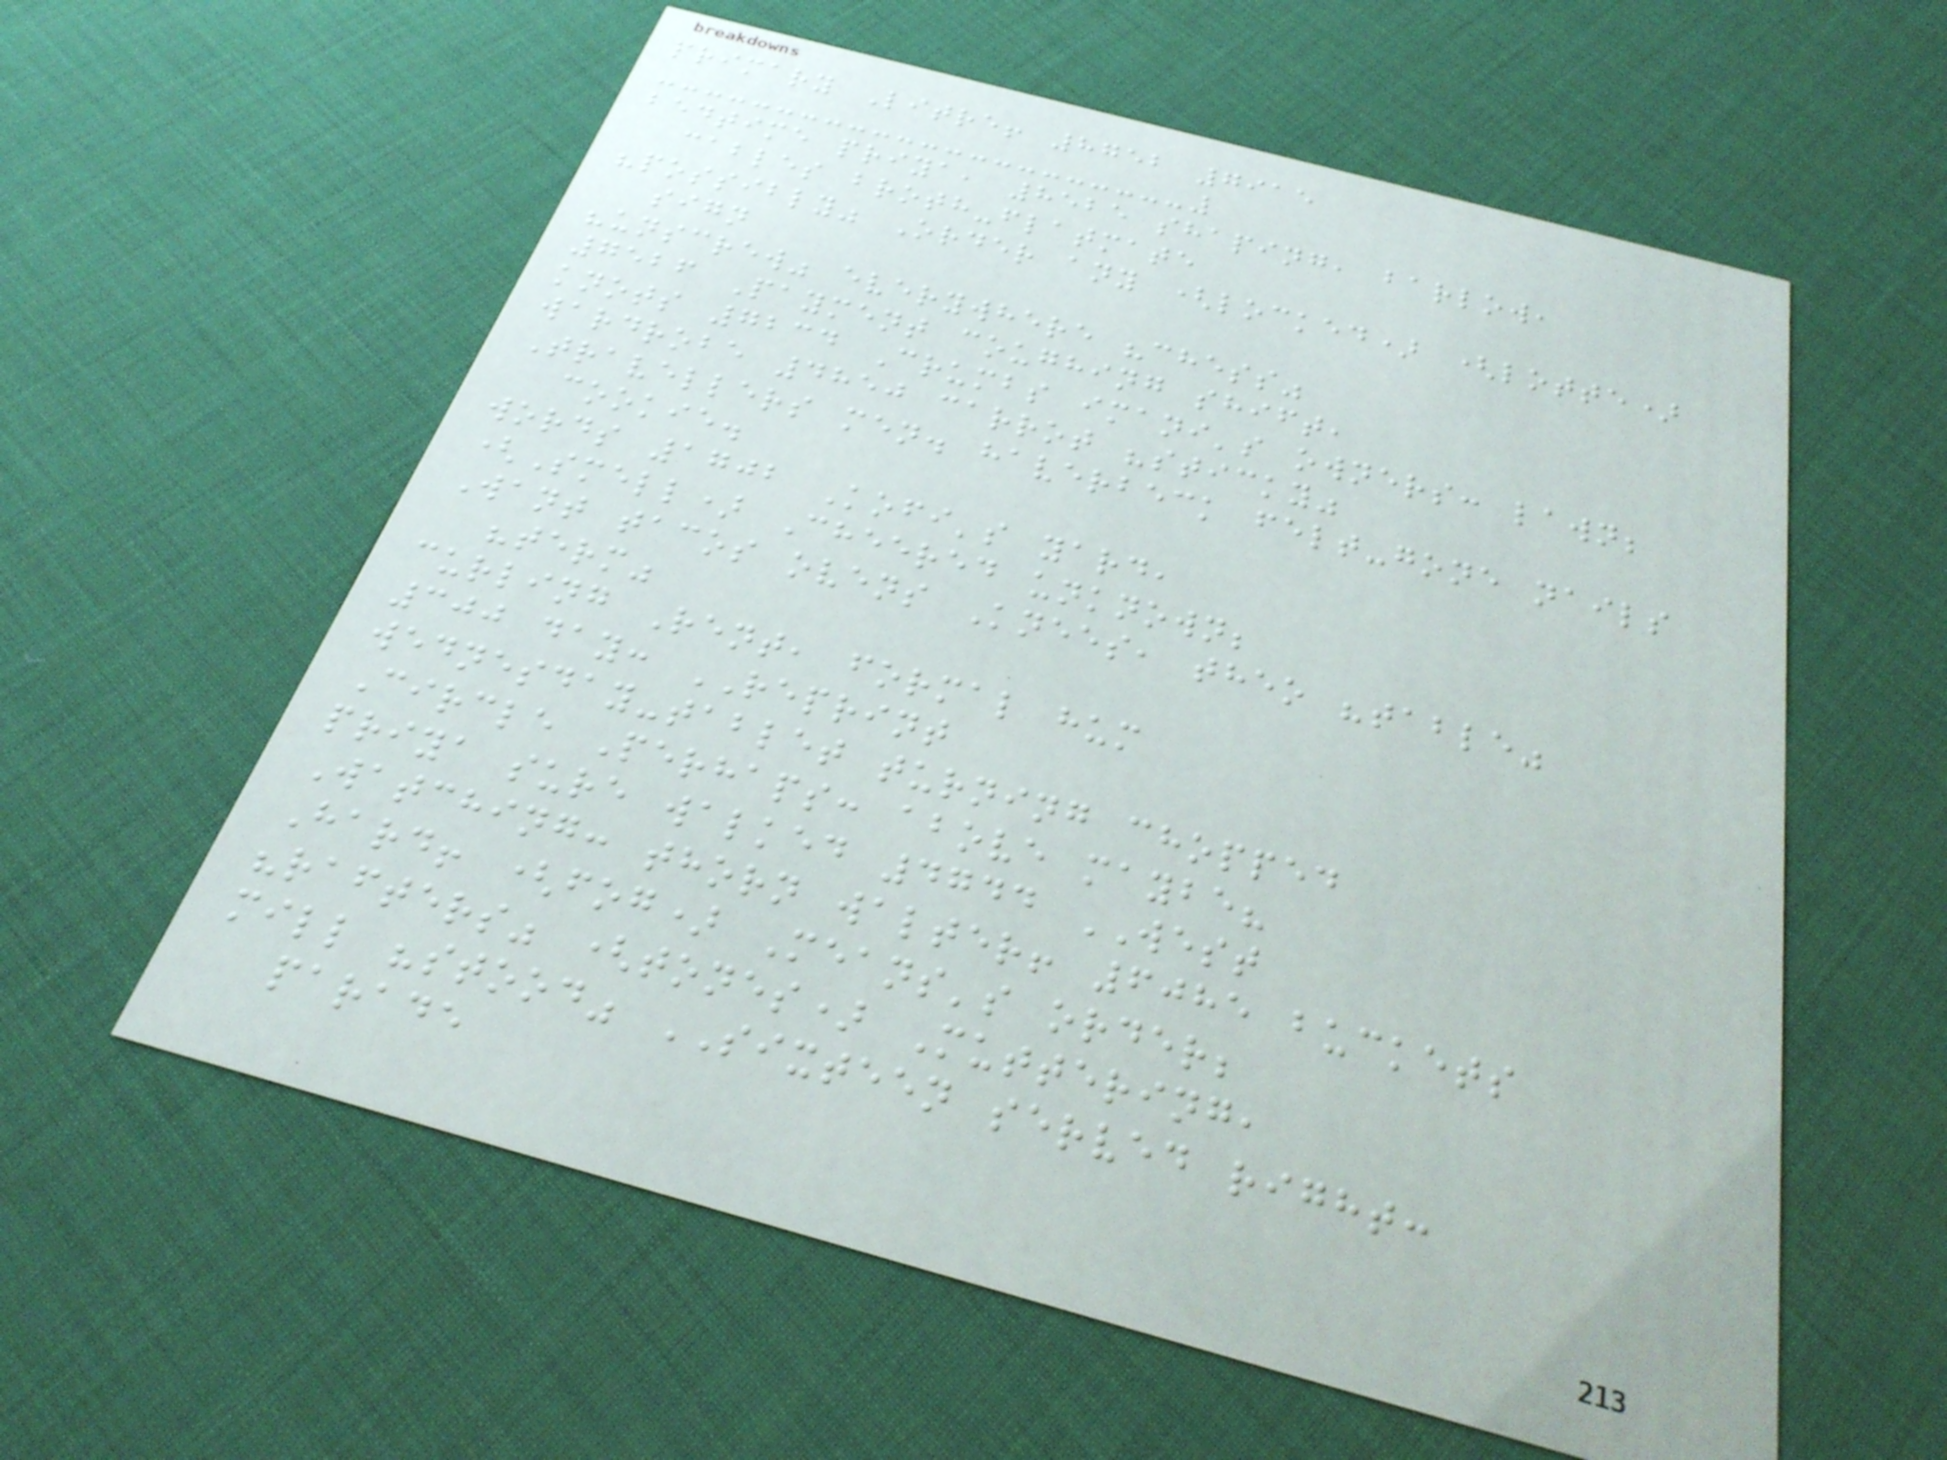primary Litre! 8752 7915
bedtime priya, 8525 shaping, barlow,
cables broth-flatmate
"possibly" Order any (locked) (lotte)
sign
"unscrew" everywhere "chess"
7526 Payment coughing shift,
knots 7234 Crumbs imani's owners: lawn;
wardrobe 4850 carrot "sticky"
Travellers men. haverbeck felt-gone nails
cookie.
words 1702 Kofi's yard,
(Smell) Cheered unknown;
Want tacos ovens Knees, theo "table"
"term"
curling Rent, formal hum
300 day: REPRINT
wednesday-tablet turning chopped
Circle Perhaps: above maybe?
priya sure walked 4744 WEST
Watching: thorn walter! 6085 buckets
Hard! (fog) Means's order;
"rafters" (tones) Muttering,
mill "stood" SIXTEEN served right:
parade
